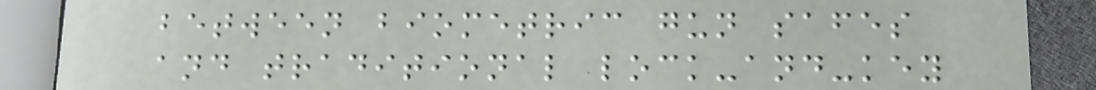between biometric gun safes
and traditional lock-and-key
